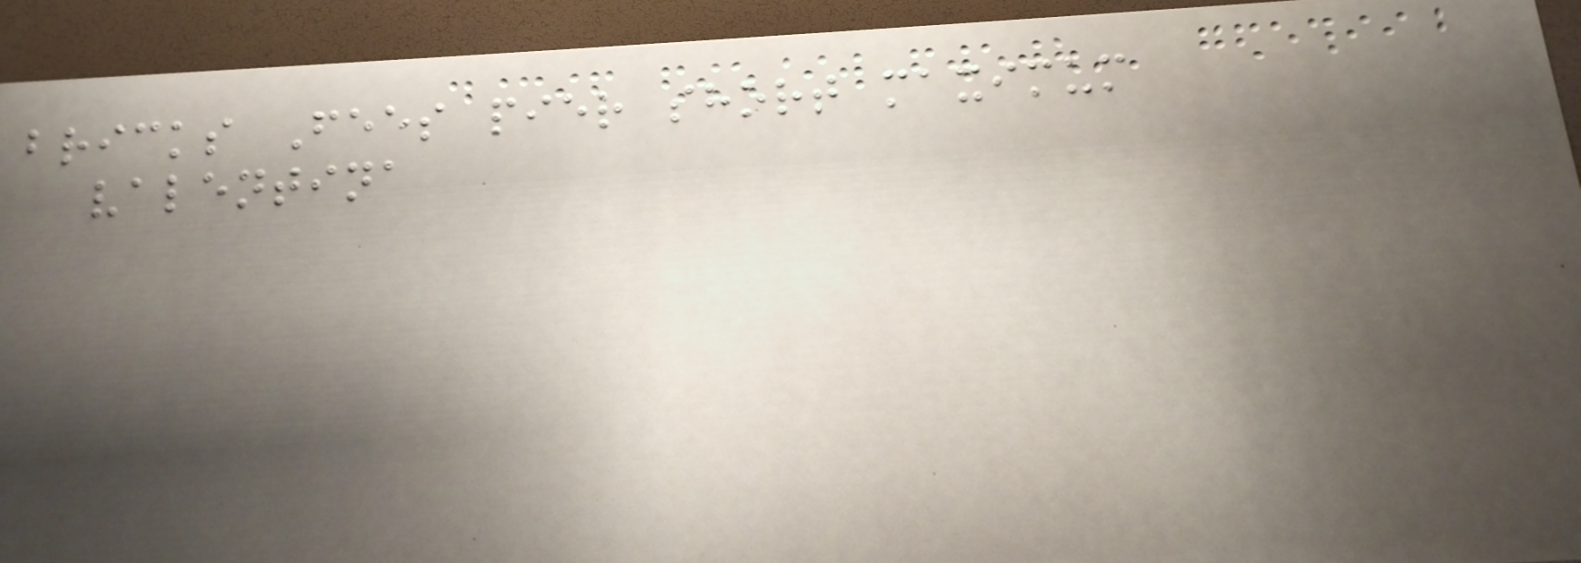bricks Fees pier short maximum
valentina
